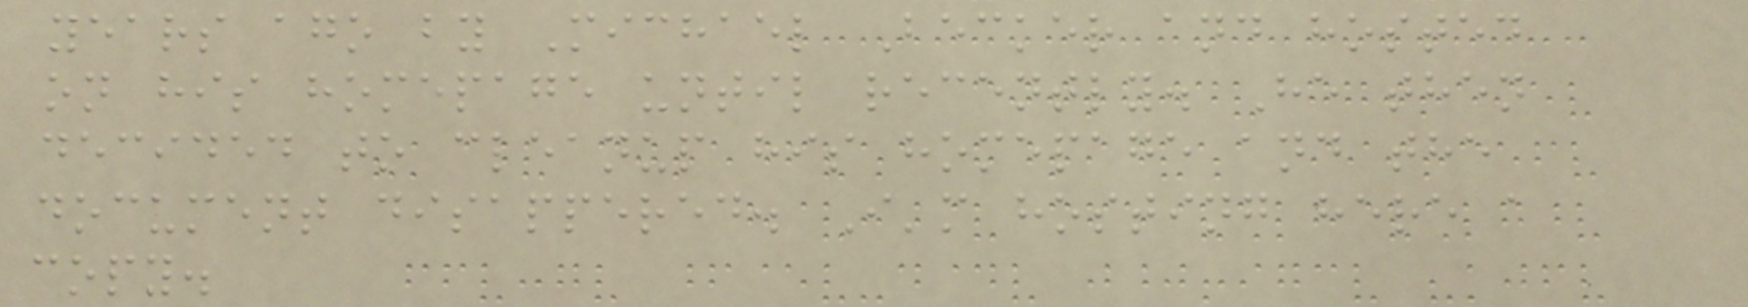years ago by Michael Becker and hosted
on his homepage until recently. He then
decided to cleanup his homepage and the
document disappered. I'm hosting here a
copy.
